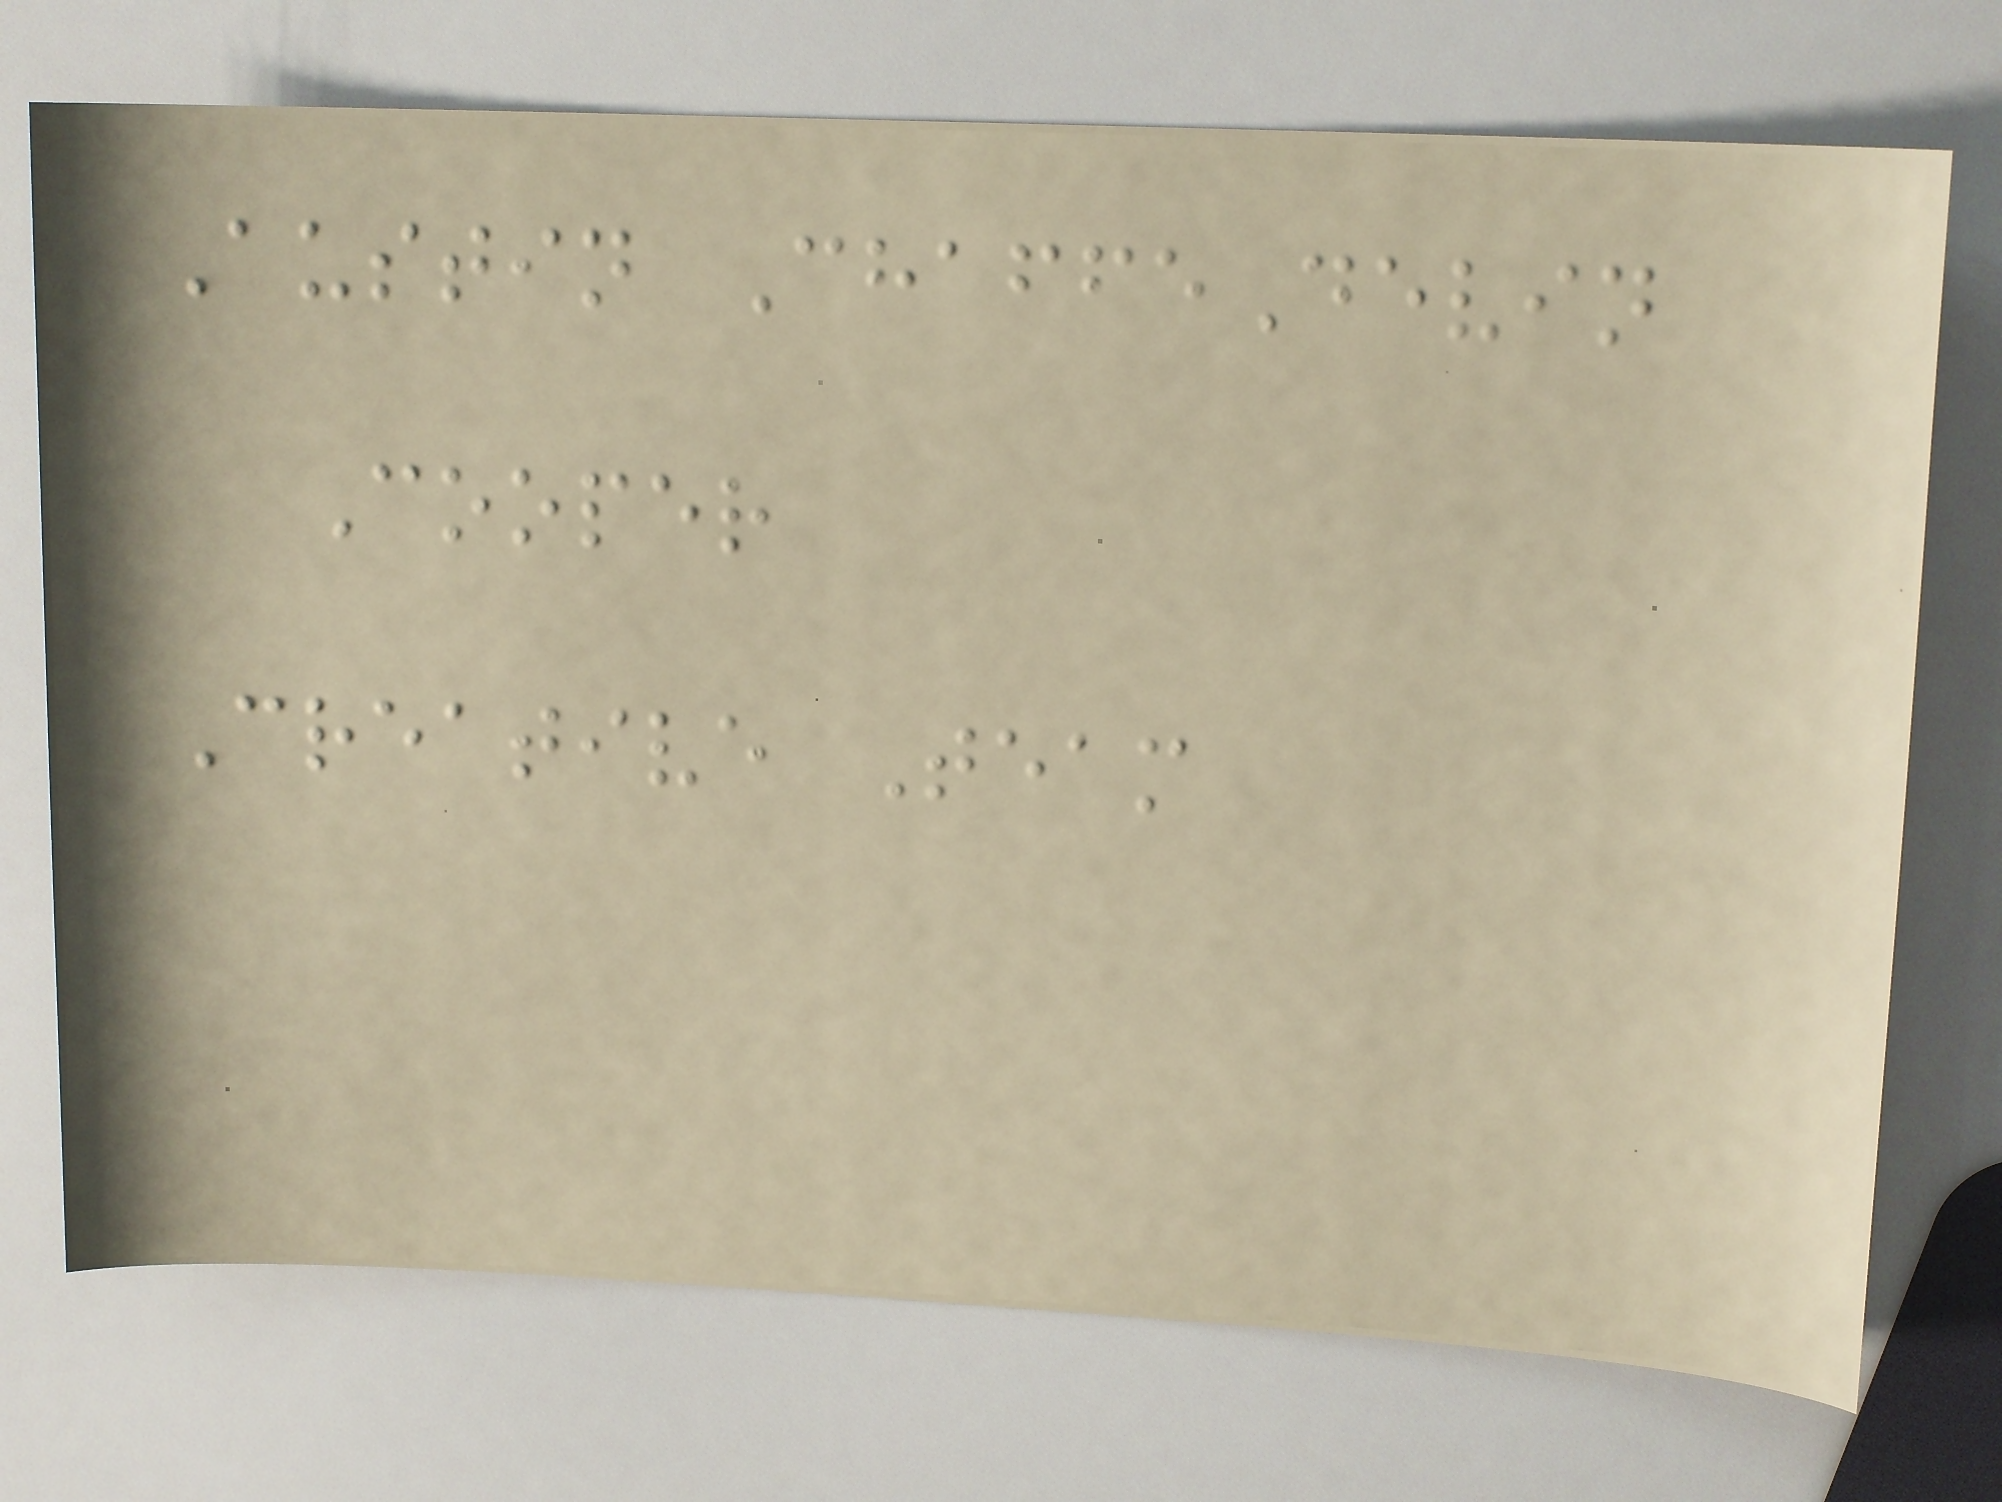Austin ChaffeDevin
Cooper
Creative Team
